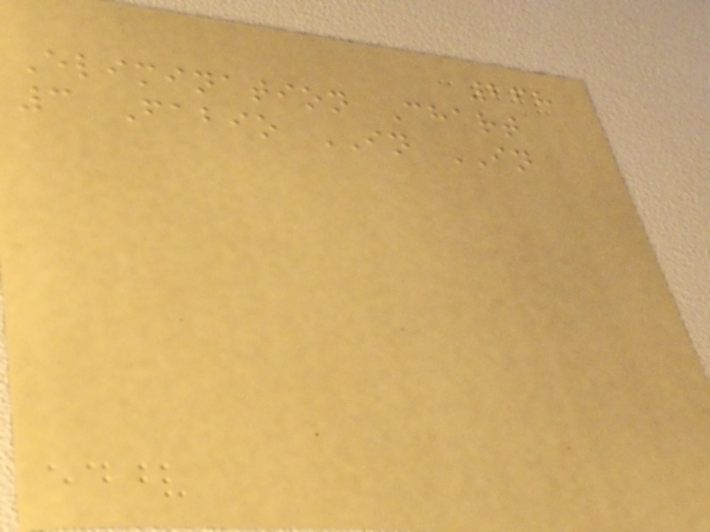268
Elimination Chart
3 Fabio IN IN
